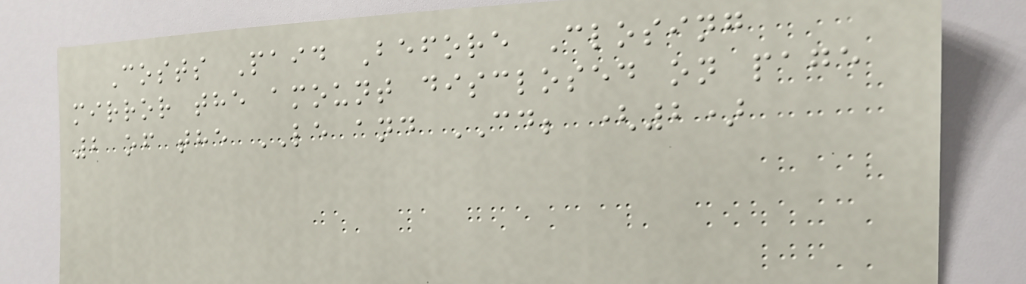Costs Paid Before Closing
mirror the amount disclosed on page
2 of the LE and CD; (2)
